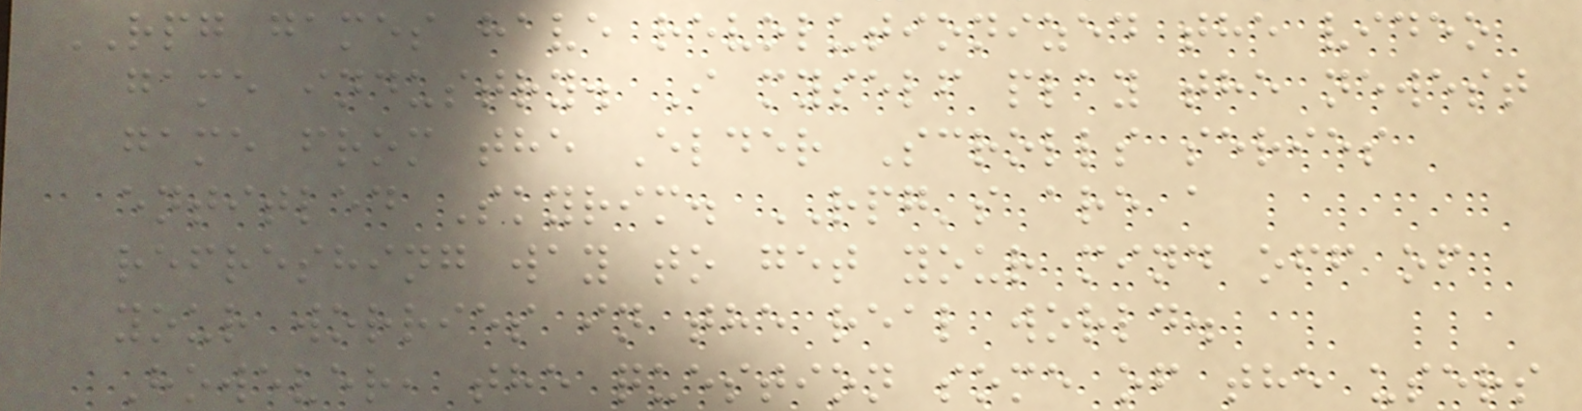RPG games have revolutionized the video
game industry. I myself play the newest
game from the Elder Scrolls series
entitled Skyrim. RPG's are a
refreshing way to get your mind off of
your worries in the real world.
However, the question some of the users
